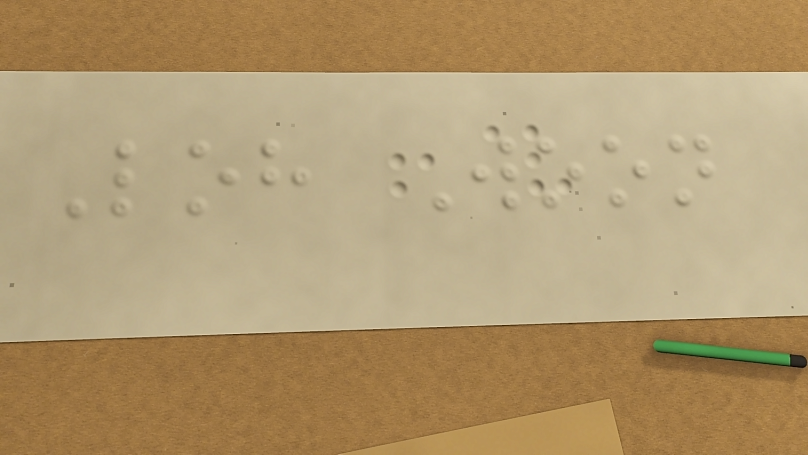Loh Woon
